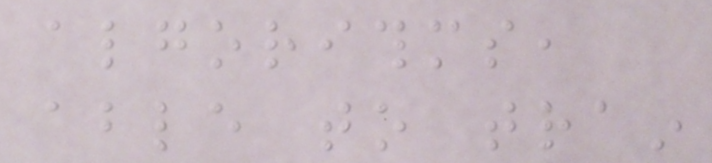algorithms,
able to train
